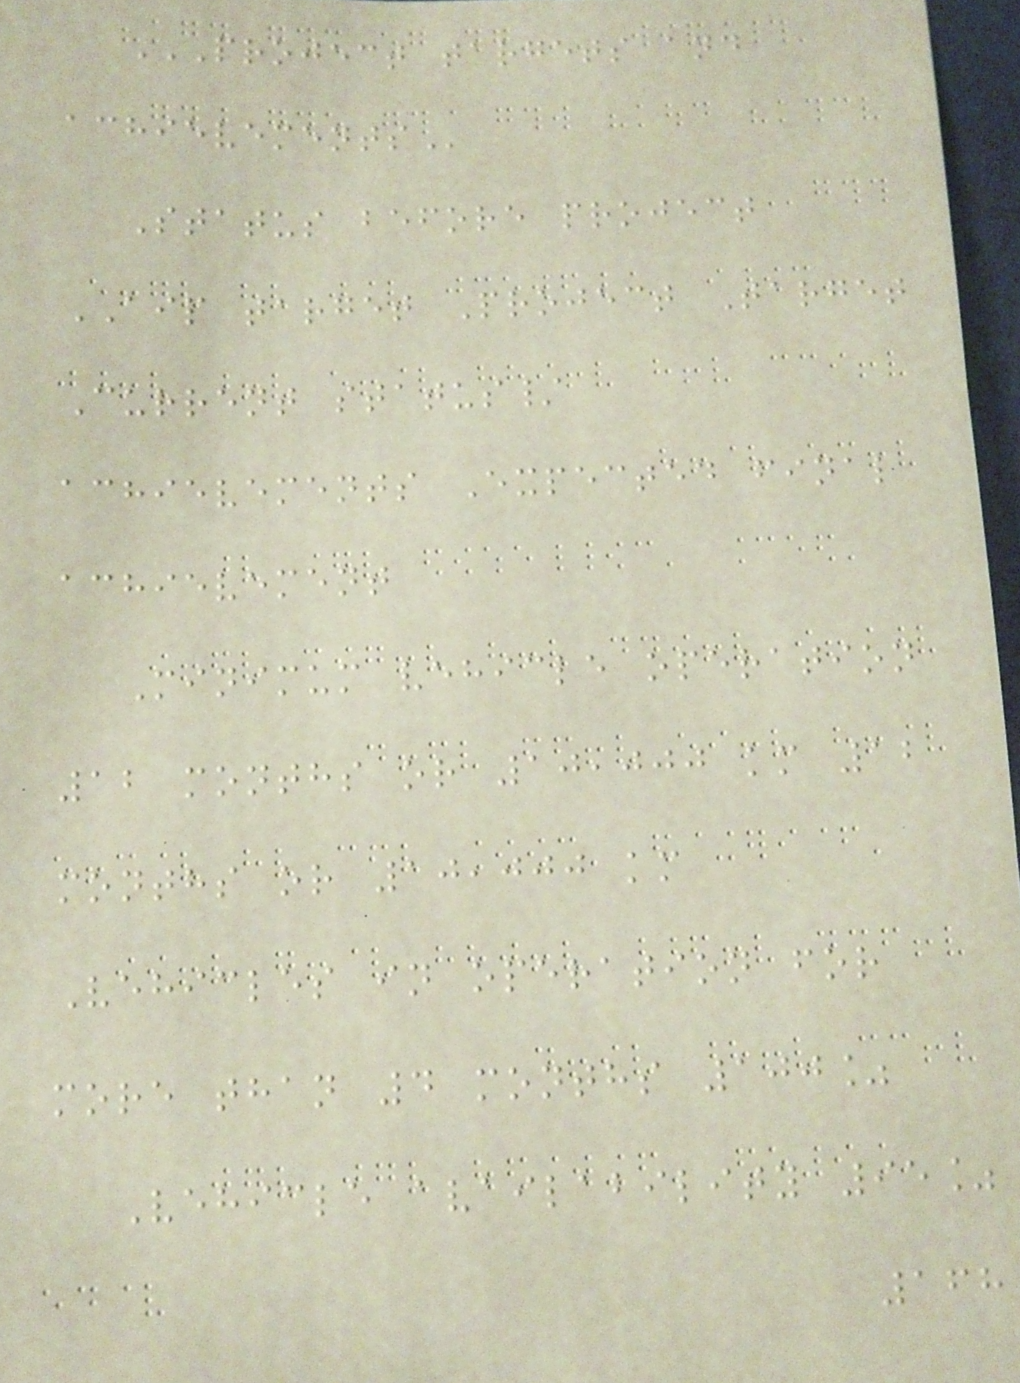PROJECT TARGETS AND
ACHIEVEMENTS
Status before project
AIP target Project Target
Current status/
achievements Expected final
achievement
Minimum vehicle operation
12 months or 10,000 km 12
months or 10,000 km
Vehicles in operation for
more than 4 months 100%
Vehicle availability 95%
168
